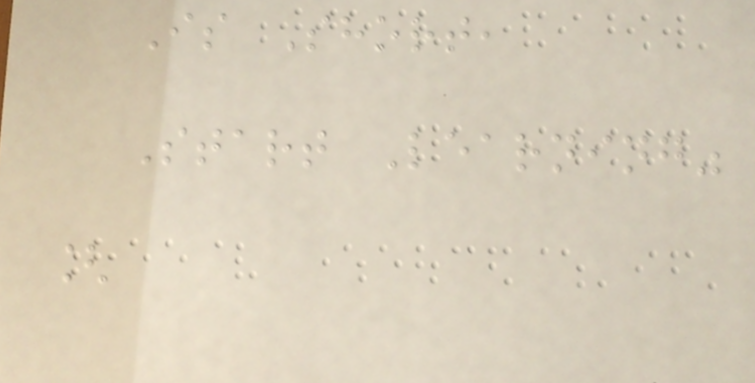Is Short,
Start Learning"
[
